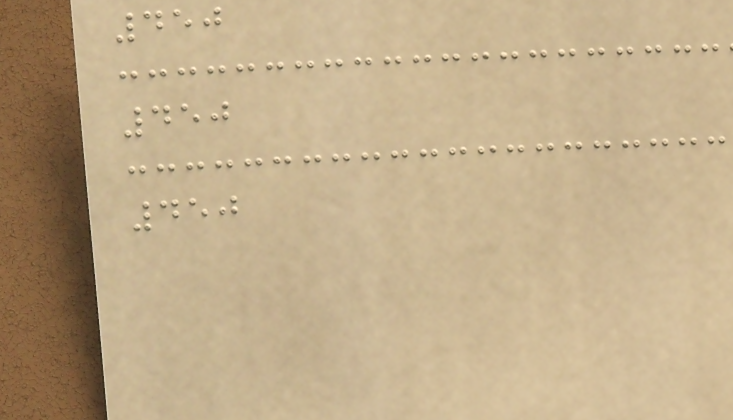450
450
450
